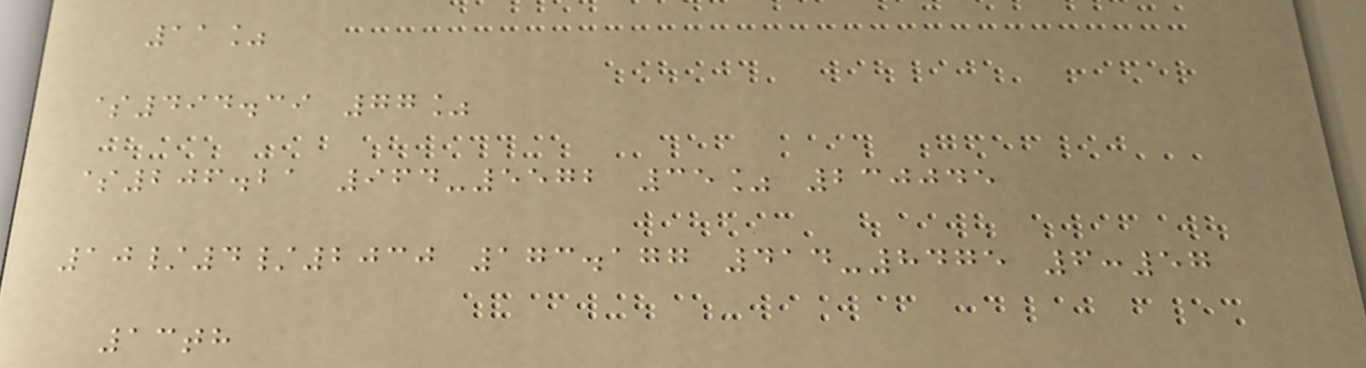11%
$494.39 77%
$206.21 964-5572 35% 230045
10/4/2030 173.177 414-8475 6:57
13th
